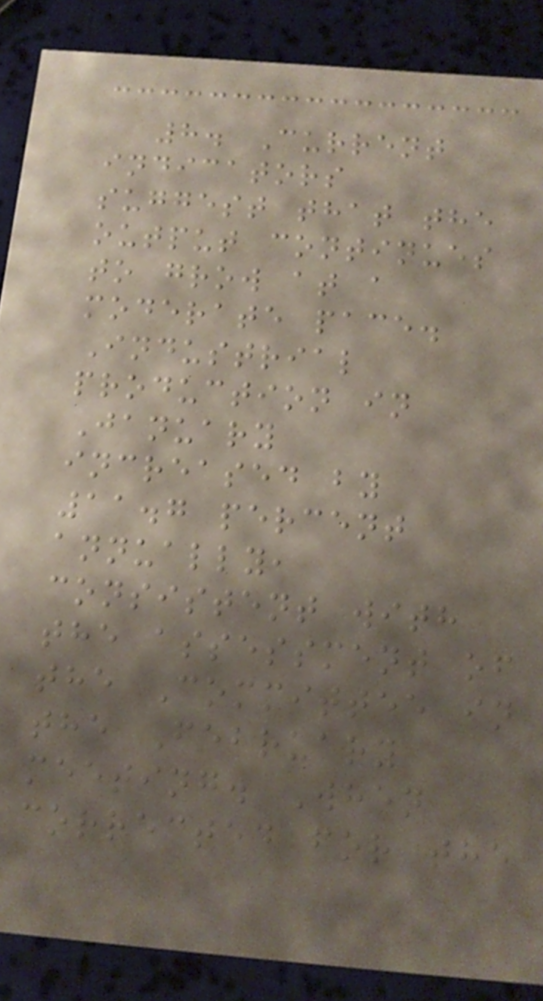8. Current
indicators
suggest that the
output continues
to grow at a
moderate pace.
Industrial
production in
January
increased by
11.7 percent
annually,
consistent with
the assessment of
the Committee in
the February
meeting. When
corrected for the
